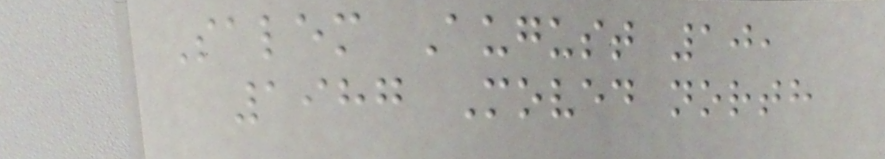Salem August 10,
1987 Moved north
